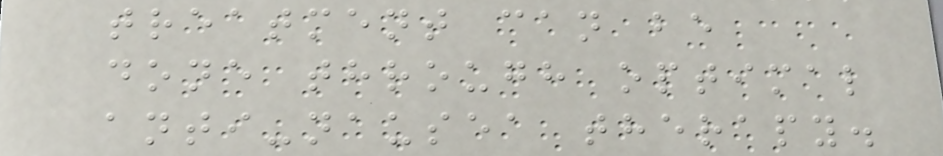treatment can be
done through optimal
anti-nausea therapy.
